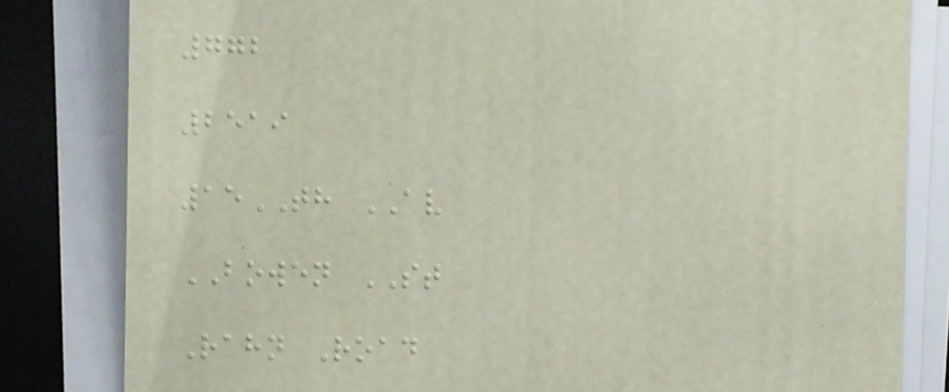772
2519
15TH AV
BOWEN ST
Rahn Road
